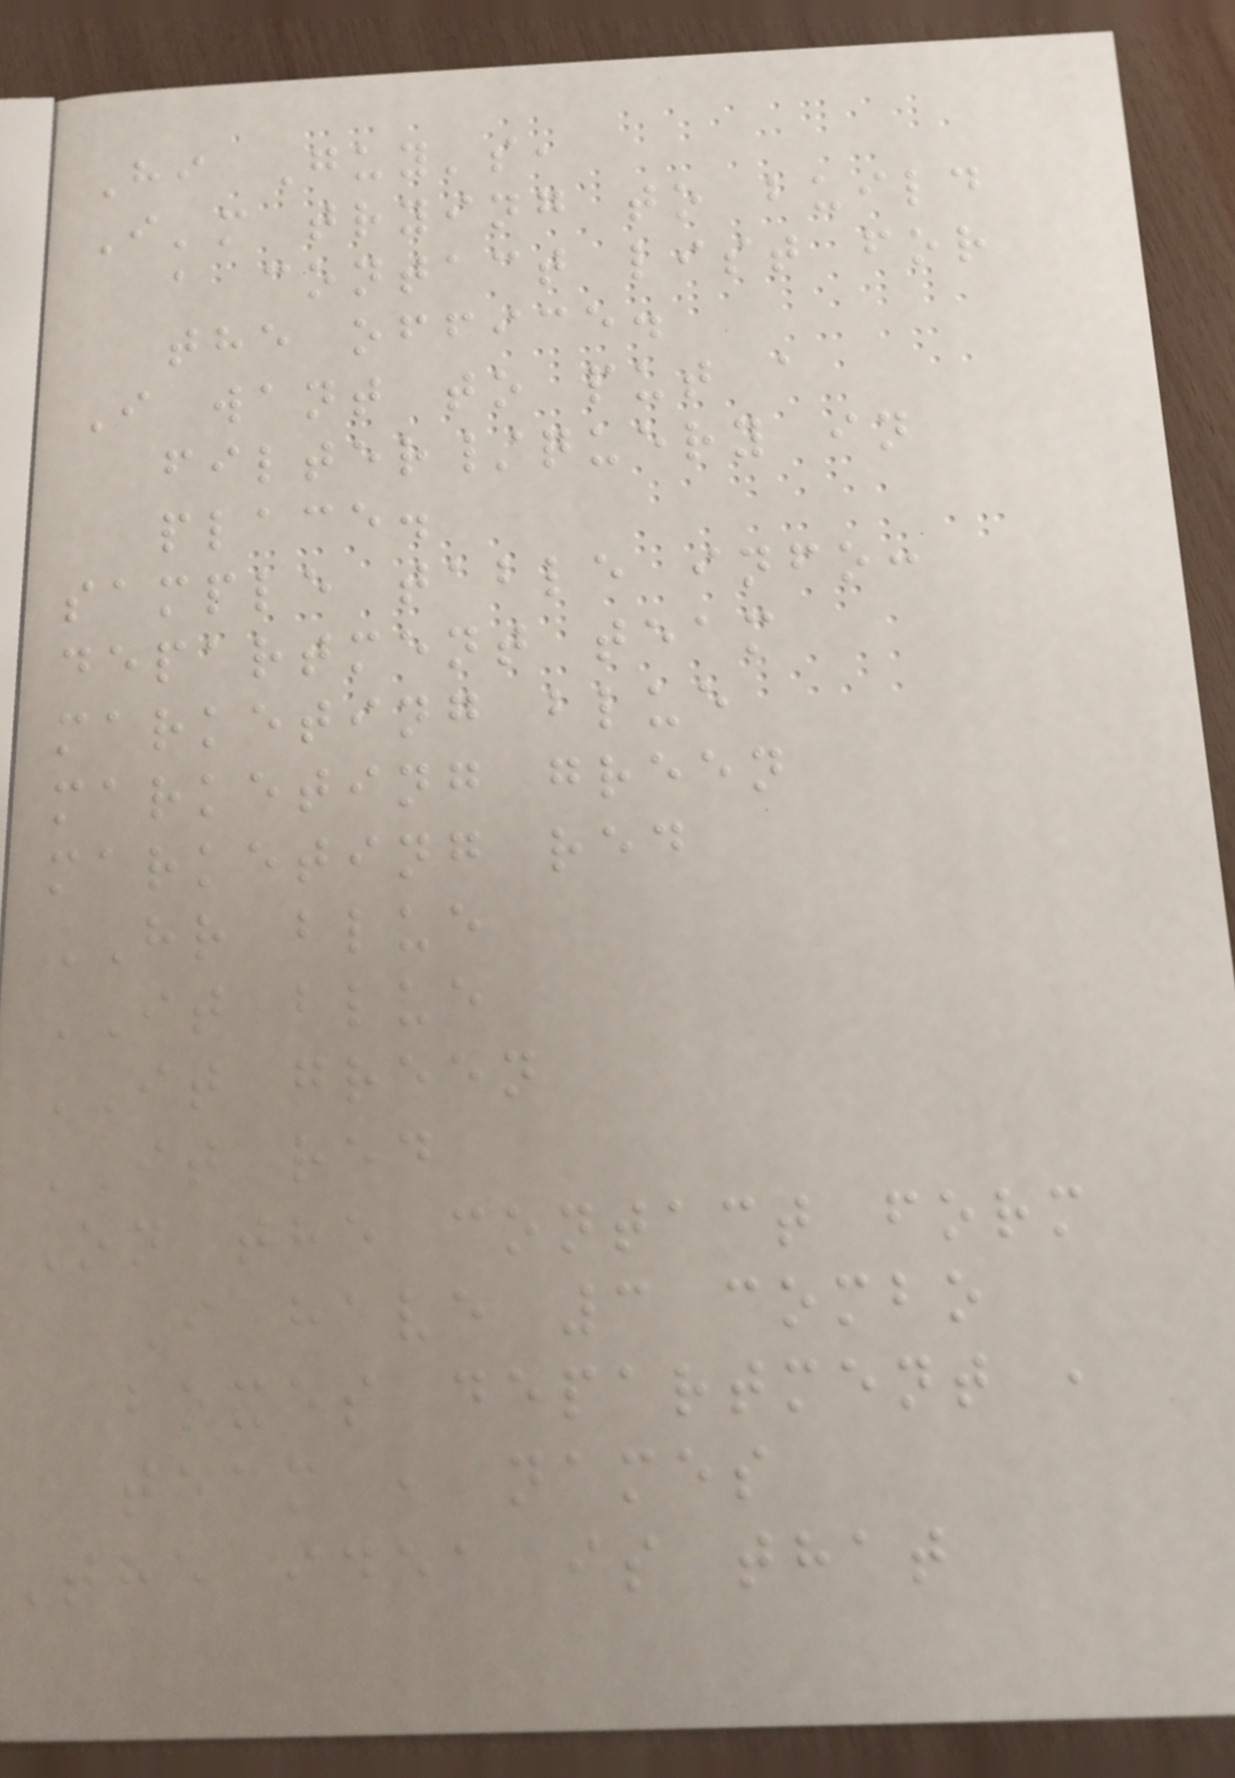Hi Guy's,
I'm trying to build
a contact list for
the office.
I want to put a
filter/query in
place.
sample table info:
department team
marketing blue
marketing green
marketing red
HR blue
IT blue
IT green
IT red
On the contact form
I have 3 combo
boxes department ,
team , names
The idea is that
